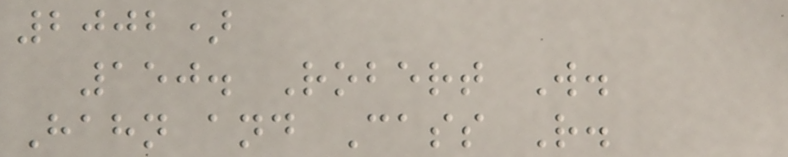2002)
150. Robert W.
Hahn and Cass R.
